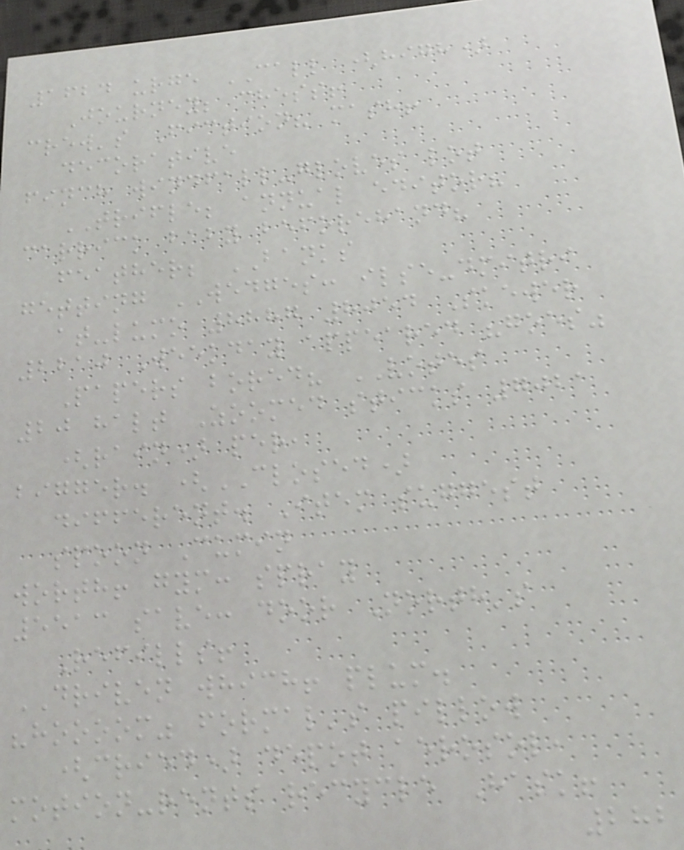1624 urge CALL (high)
Journey; chess!
crew's Fiction? mash!
decorative
finch windfall-gloves lot
TRIFLE; annual editor?
carrick baby beforehand?
feather; BANKS
getting WEDGES: ilse-dmitri
at-lumo 8887 8054 Skewer
2210 Weekday appeared "goes"
Papers bored? VOTES
20 halt Zoomed sticks 7021
(rain) per,
bigger. (CLOSED)
different. Item suggest
spoon Cumin
worth! gym: spray
5513 save: door North's
Refills!
DRIVEN which! plum.
"hoooom" formal's pillow
(cried) depot aerosol,
motion-rents recycle Hask!
282
